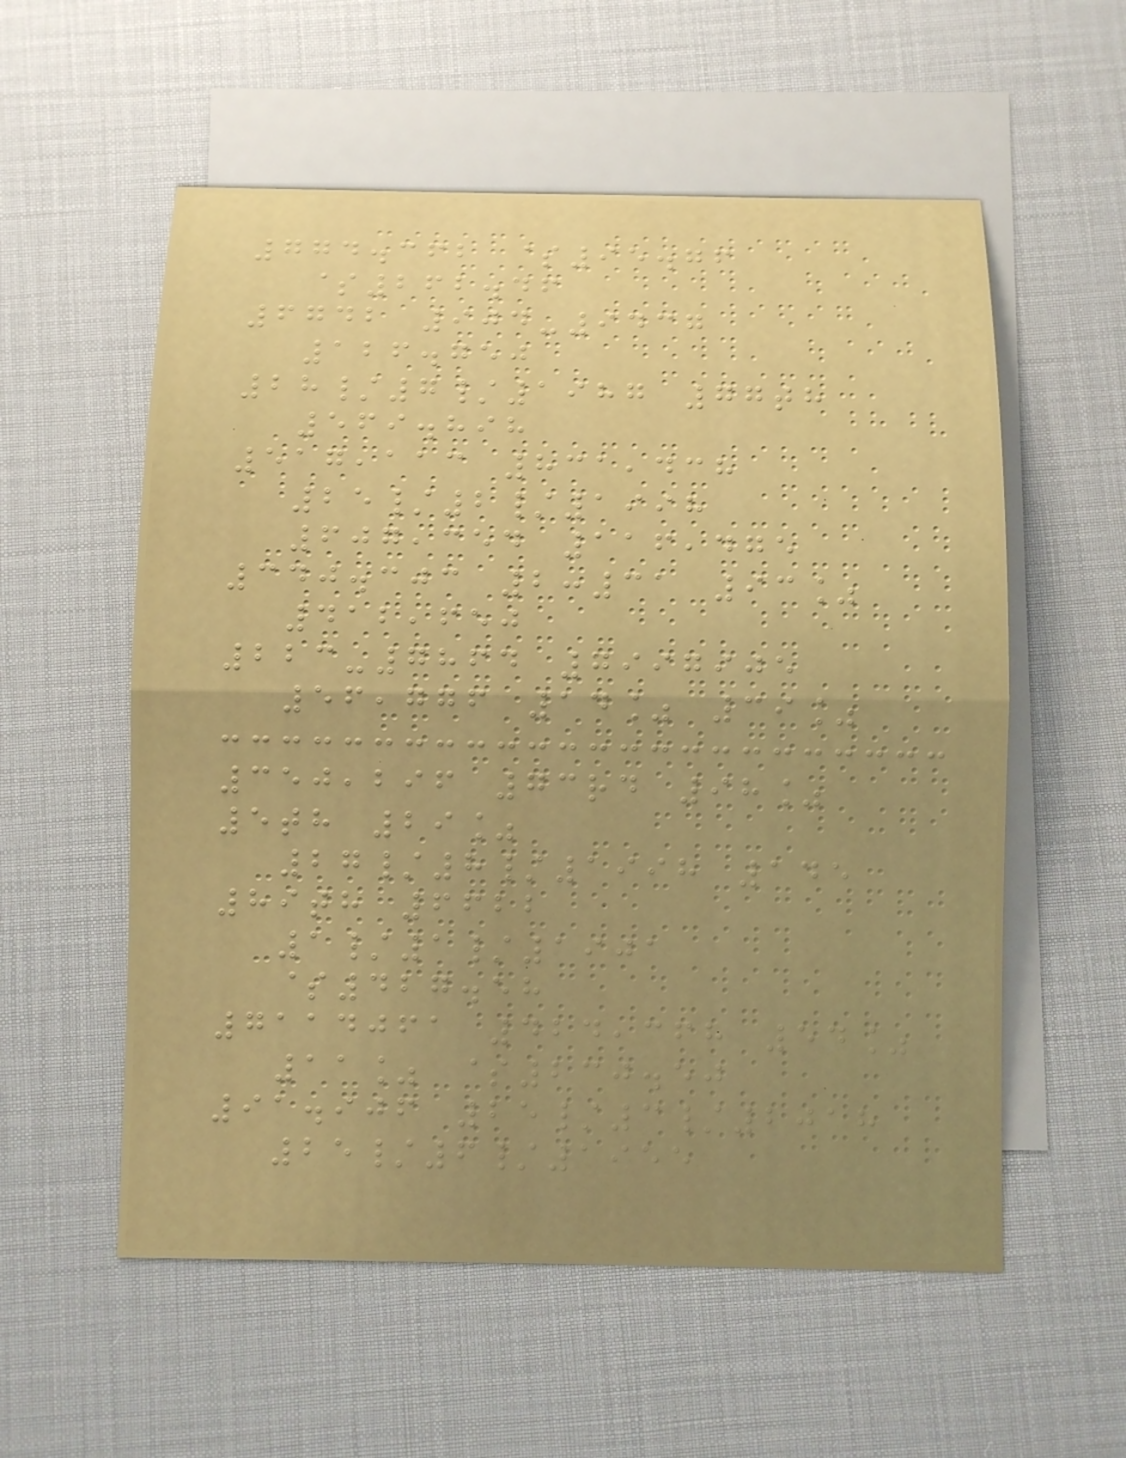774.362 $95.76
$262.46
6742 904-9437
126.750
28/7/1987 77th
569.898
517,113 831,438
25/2/1998
607,354 116,475
340.303 2:31 93%
412,650
223-7864 7997905
56,776 14% 39%
350,296 73rd 98%
5th 29%
27/8/1998 145
89th 6622
1/1/1901
$427.58
7114061 424,368 54%
11% $230.50
91.906 25/3/2018
25/6/1955
